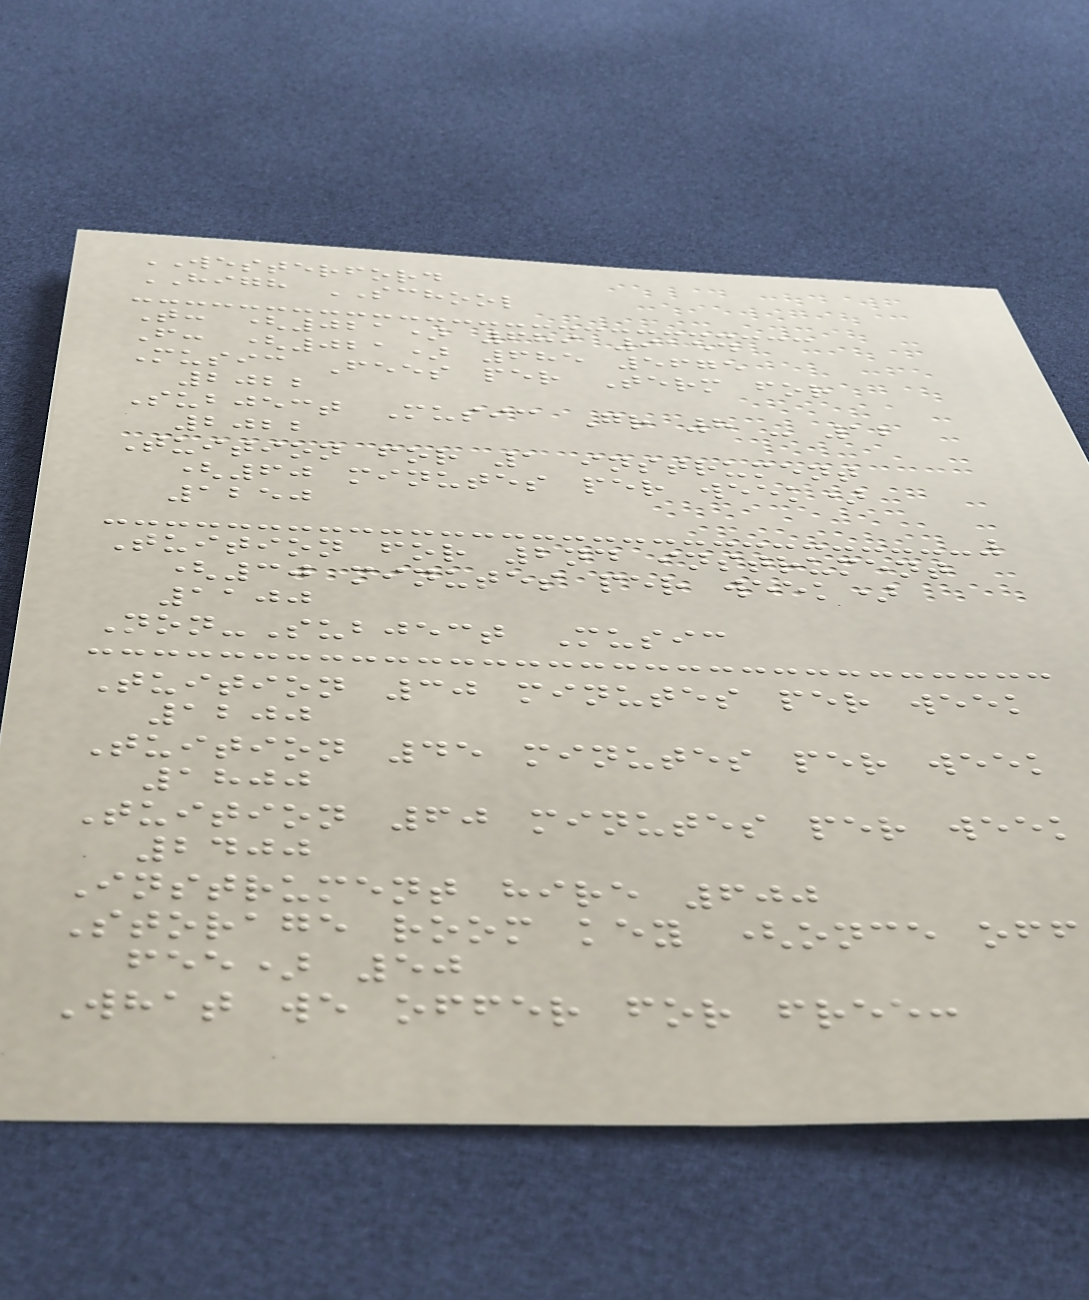WESTERFORD
HIGH SCHOOL
T: (021) 689 9154
F: (021) 685 5675
Music Fees per Term for
2022
Subject Music Gr 8 - 12
2022
Tuition for 1 instrument
(60 minutes per week)
1250
Tuition for 2nd instrument
(30 minutes per week)
1100
Non-Subject Music
Tuition 30 minutes per week
1200
Tuition 45 minutes per week
1800
Tuition 60 minutes per week
2400
Instrument hire 600
Storage room key (once off
fee) 50
What we offer for free:
